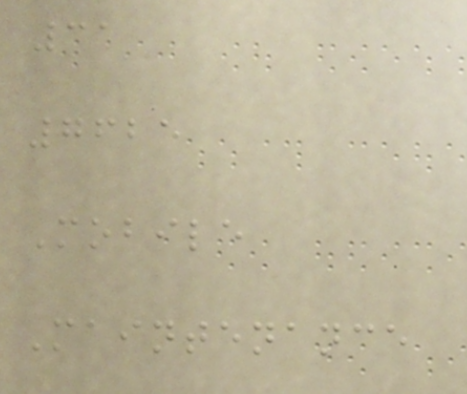31
7625
Mobile
Maintenance
